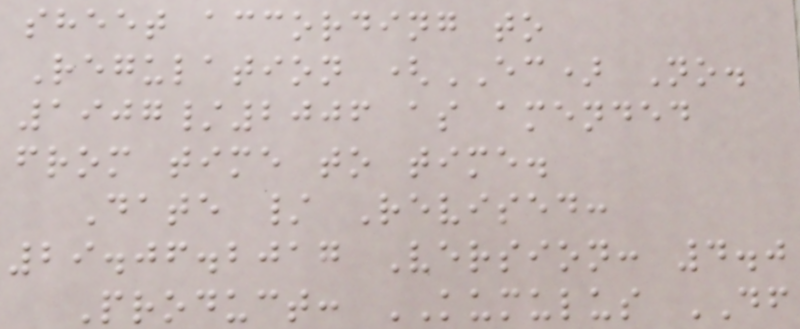sheet according to
Regulation (EC) No.
1907/2006 as amended
from time to time.
Date / Revised:
29.06.2017 Version: 4.0
Product: KUMULUS DF
